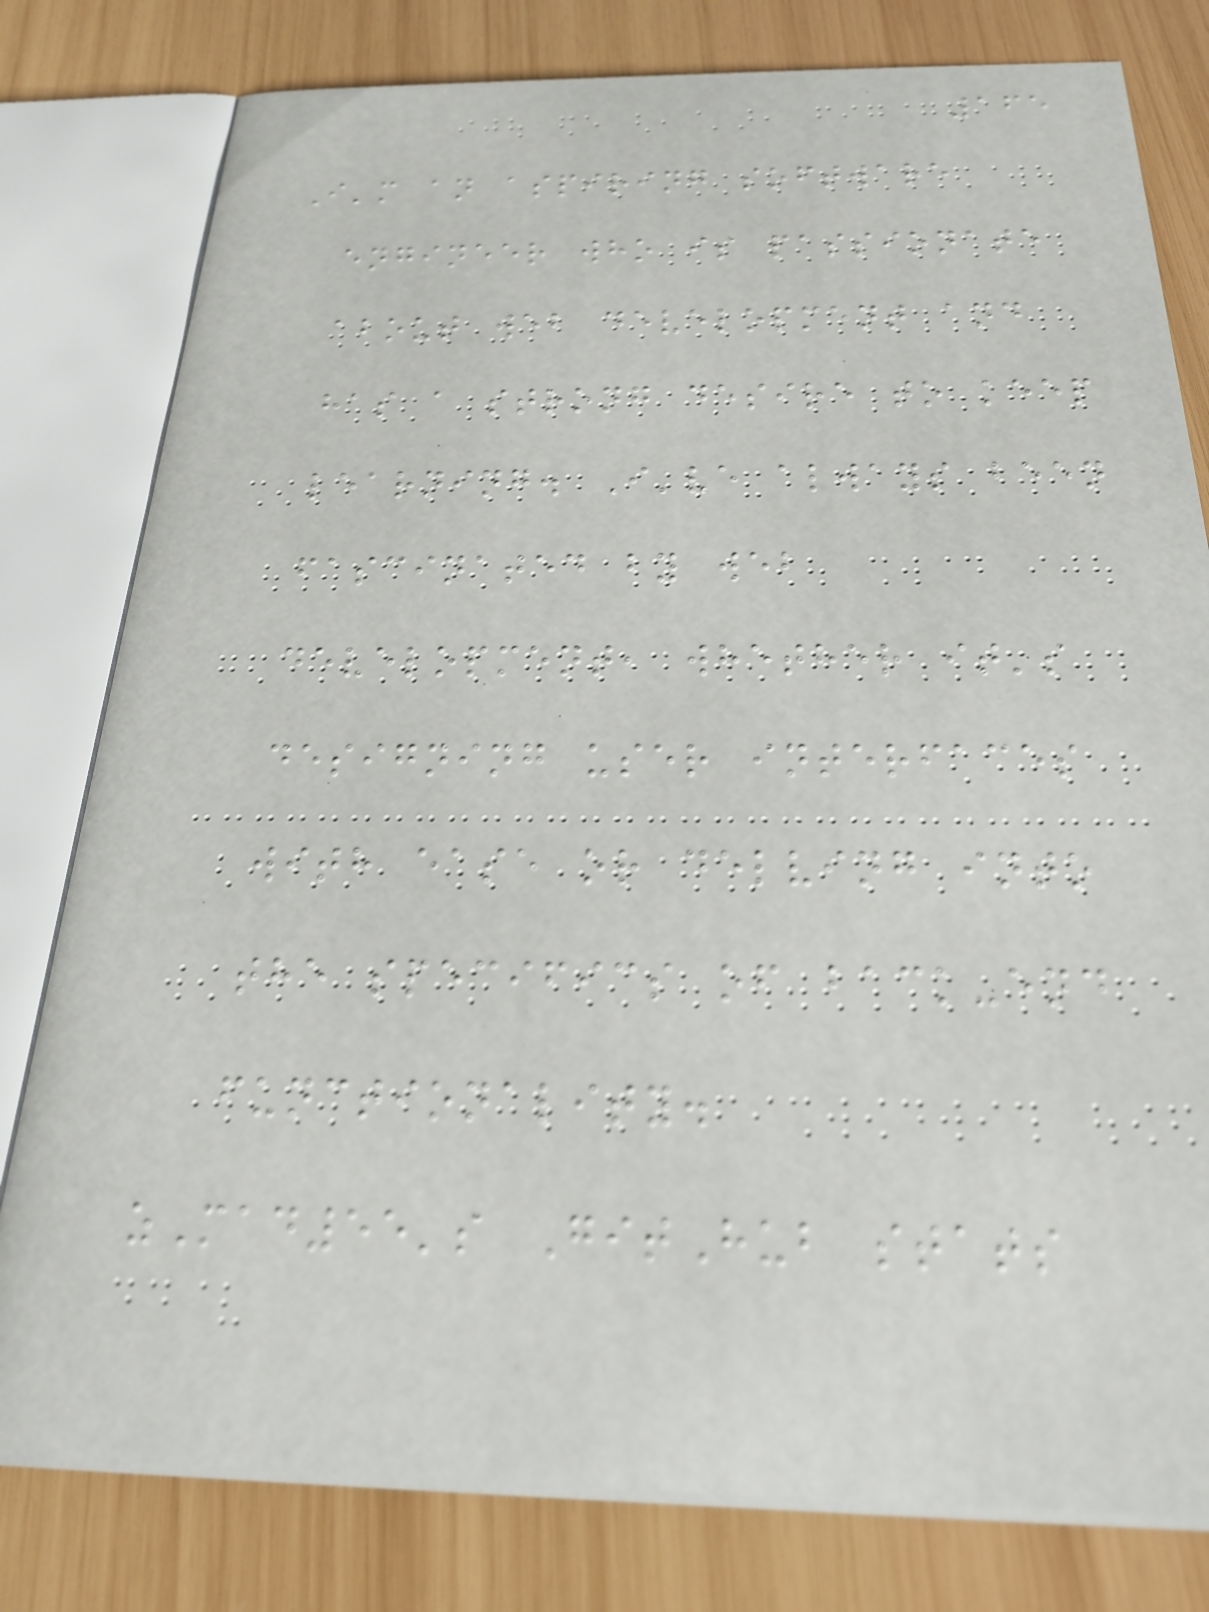165
I'm an aspiring software
engineer who is passionate
about web development and
has a strong desire to keep
learning. I've always been
fascinated by web
development, whether it's
designing user interfaces
with ease or delving into
the specifics of back-end
functionality.
zMad55's GitHub stats
